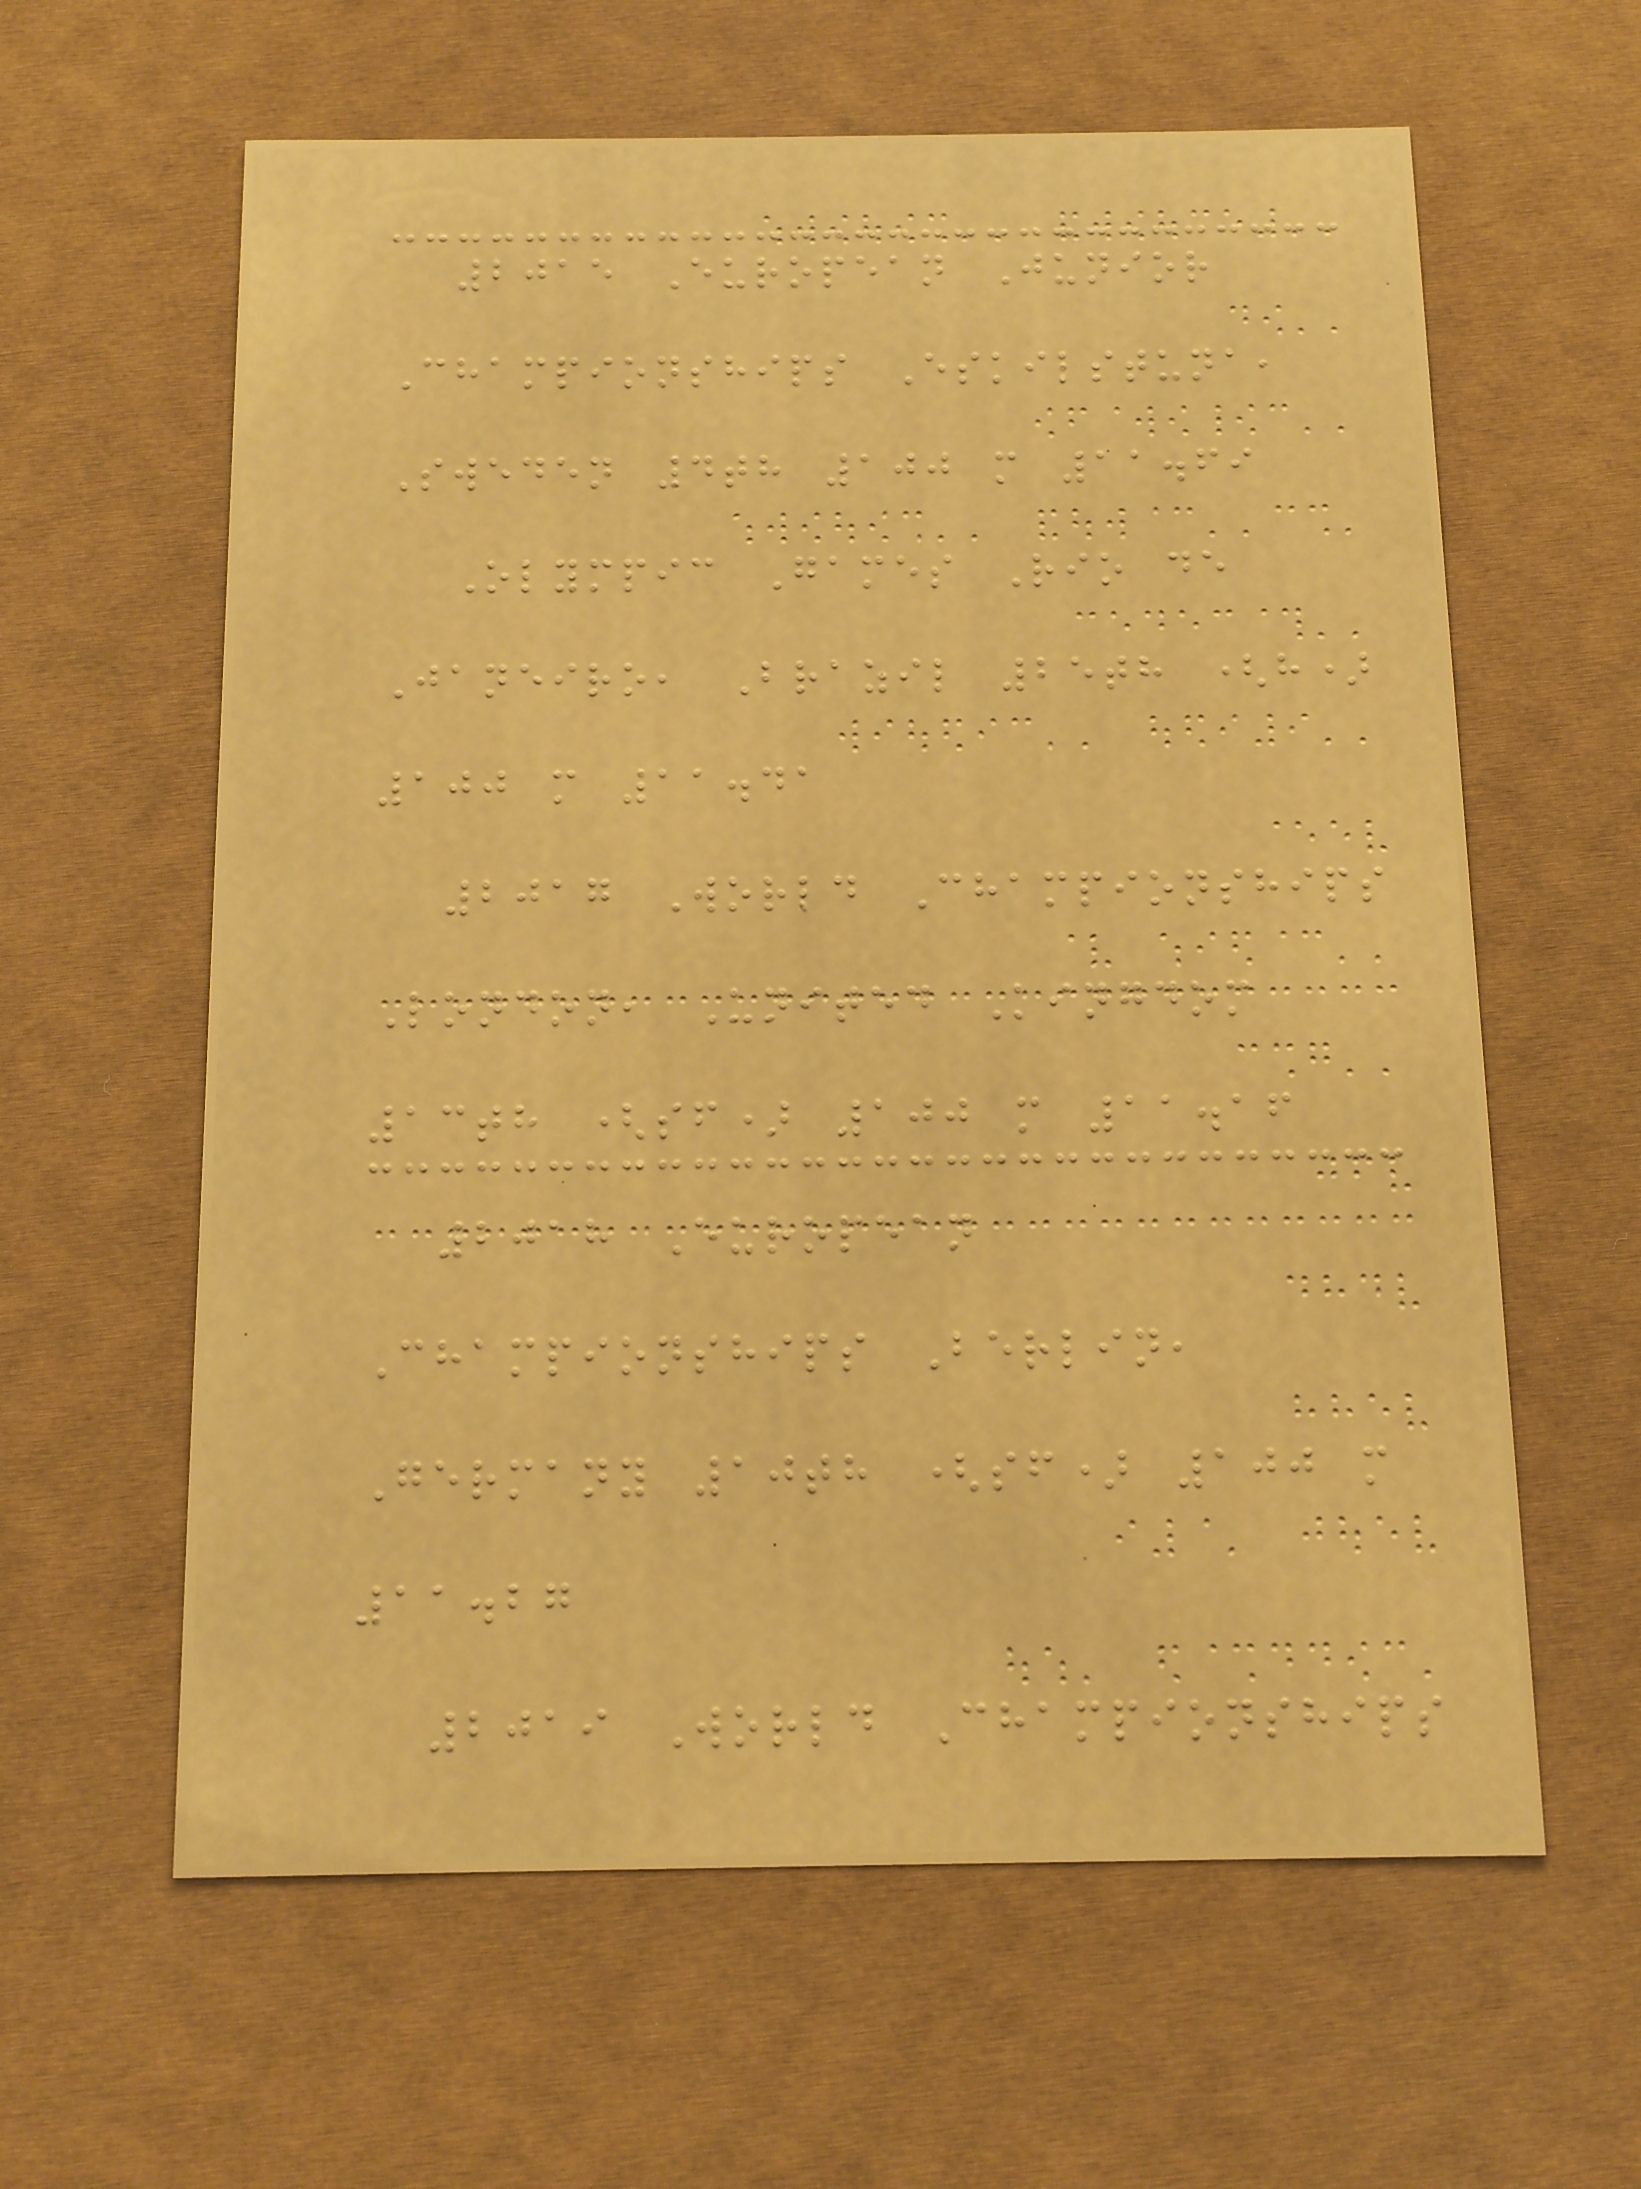2015 European Junior
Championships Eskilstuna,
Sweden 4th 100 m 11.69
Olympic Games Rio de
Janeiro, Brazil 25th (h)
100 m 11.41
2017 World Championships
London, United Kingdom
13th (sf) 100 m 11.16
2018 European
Championships Berlin,
Germany 10th (sf) 100 m
11.27
2019 World Championships
